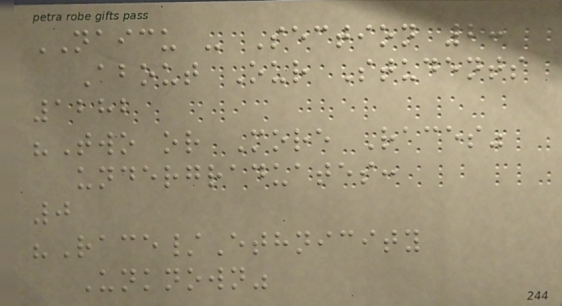NAICU - Section 2:
About Our Students
1282
"Two or More Races"
undergraduates:
0
"Race/Ethnicity
Unknown"
